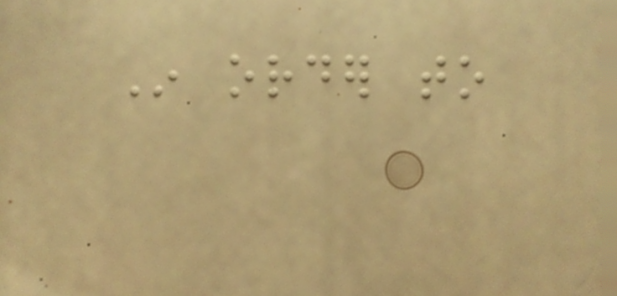In order to
